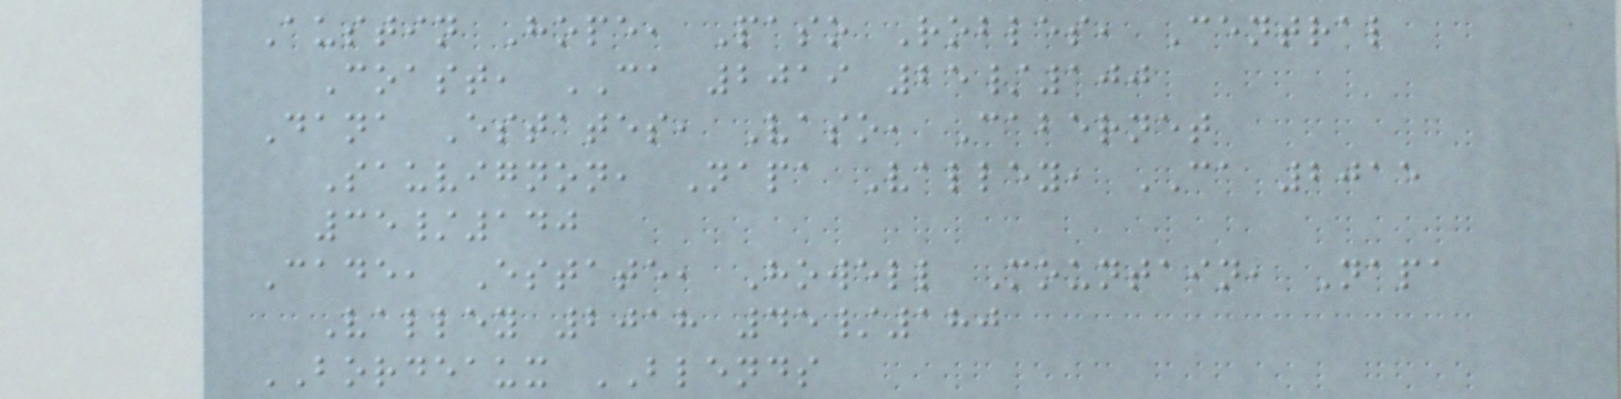Austin Hope, Paso Robles, Central
Coast, CA 2019 25/100
Dana Estates, Vaso, Cabernet
Sauvignon, Napa Valley, CA 2015
35/140
Cade, Estate, Howell Mountain, Napa
Valley 2018 45/180
BORDEAUX BLENDS
